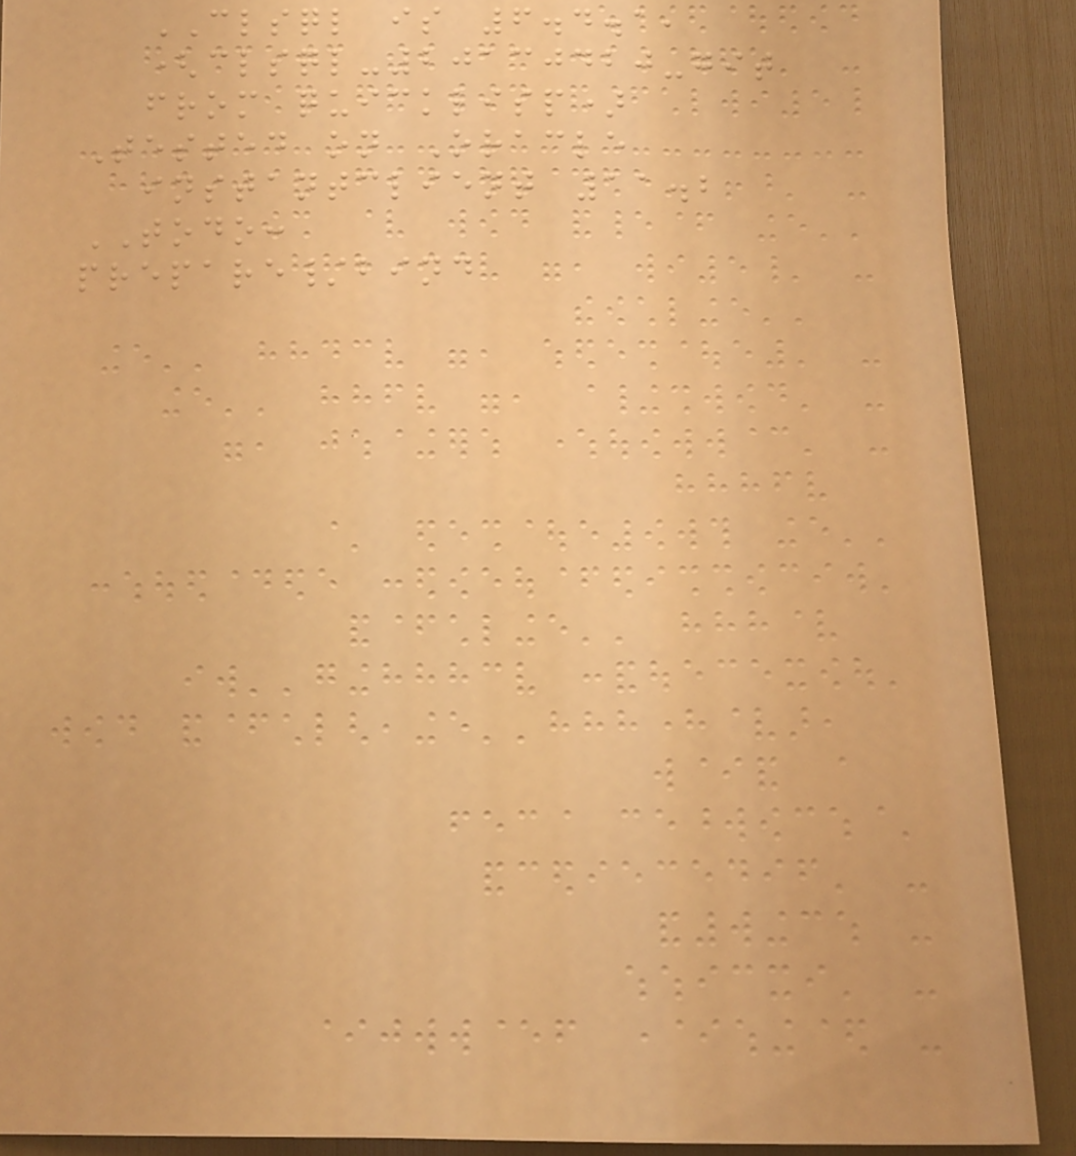CLSQL is 6.4.1,
(clsql-20130420-git
from quicklisp)
Tested on Oracle
instantclient 11.2
TODO:
prepare/bind
